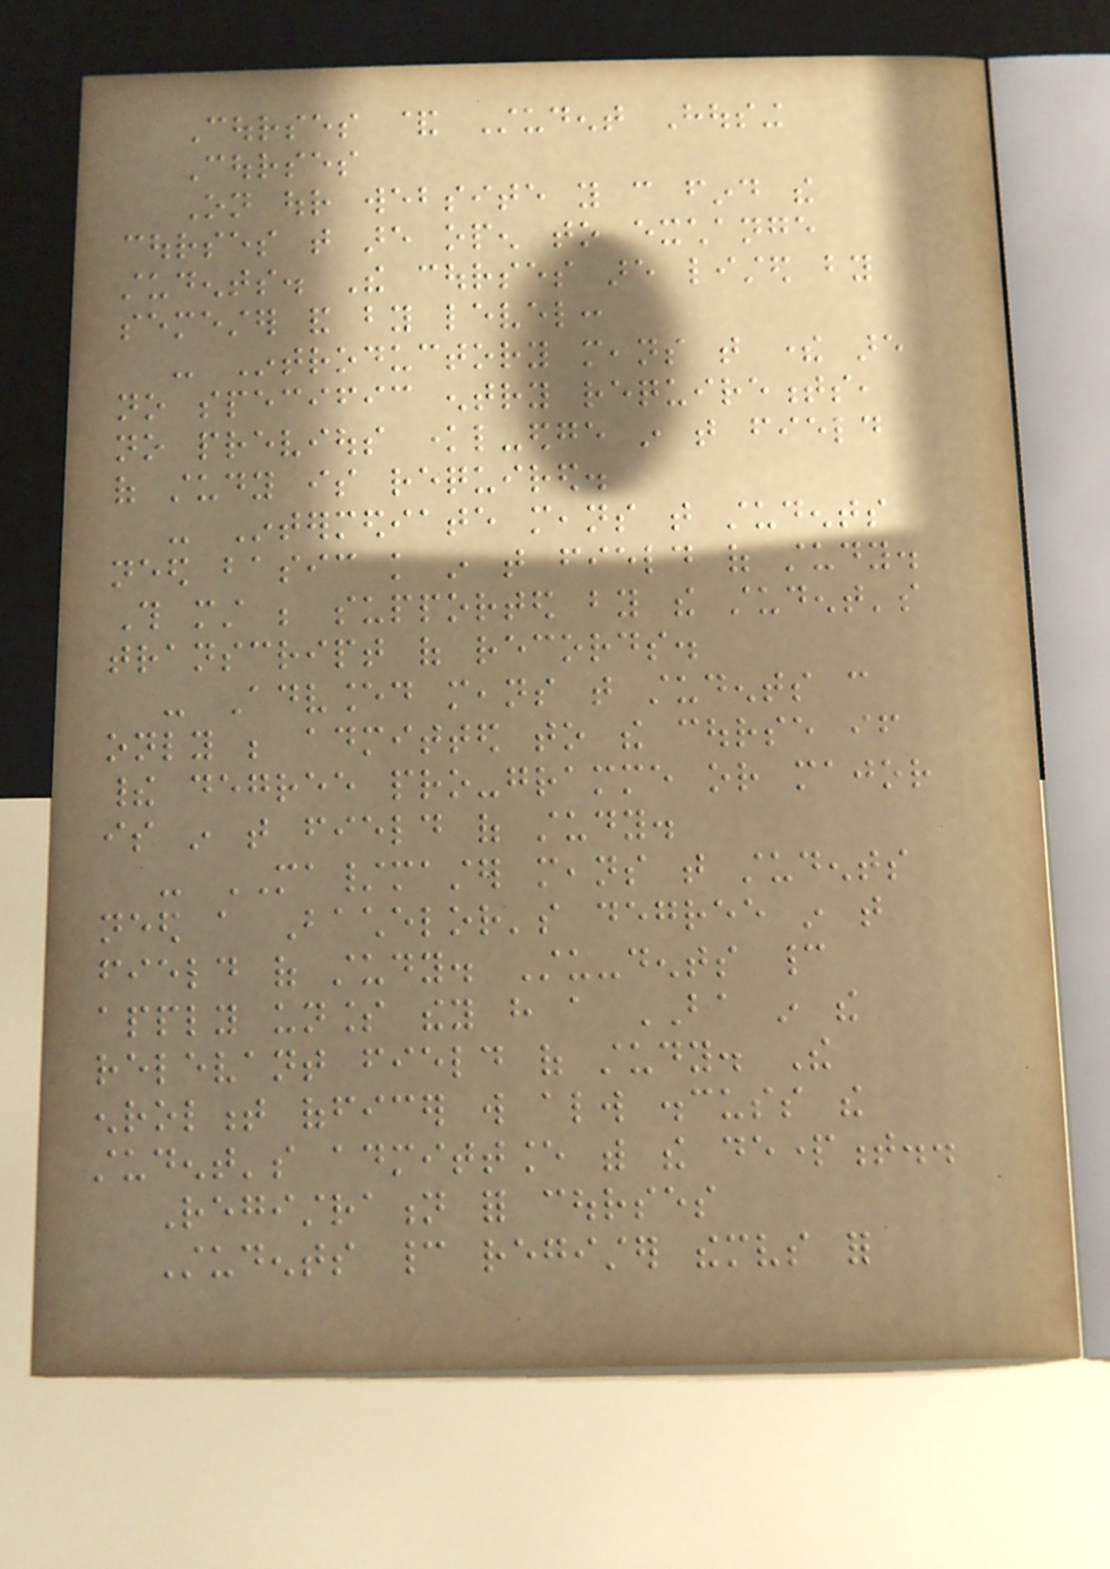Courses & Student Housing
Courses
On our website you can find the
courses that are open to exchange
students. The courses are listed by
semester and by level:
- Introductory means that there are
no specific entry requirements,
no previous knowl-edge in that field
of study is required.
- Intermediate means that students
need basic knowledge in that field of study.
This must be supported by the student's
transcript of records.
- Advanced means that students can
only be admitted to the course if
their degree pro-gramme or major
is in that field of study.
- MA/master means that students
need a Bachelor's degree in that
field of study. Stu-dents cannot
apply unless they have a BA in the
relevant field of study. The
enrolment officer will always discuss the
student's admittance with the department..
Registration for courses
Students cannot register themselves for
